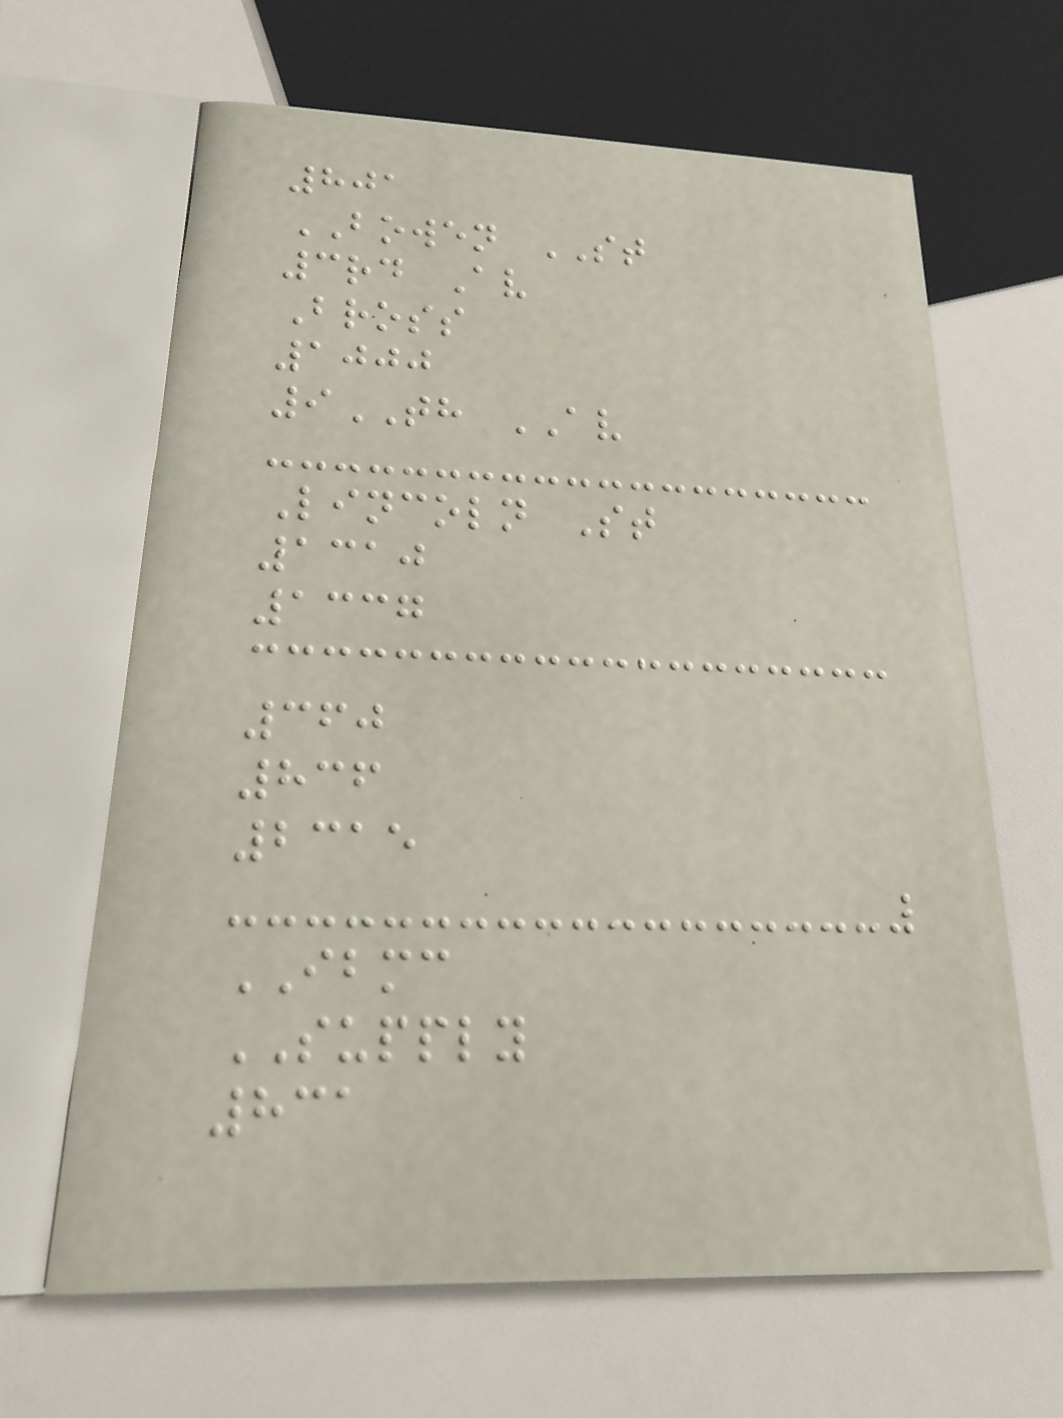801
BOWEN ST
3rd Av
Bross
1000
9TH AV
Lincoln St
1310
1337
360
836
2315
IBMC
SUPPLY
831
